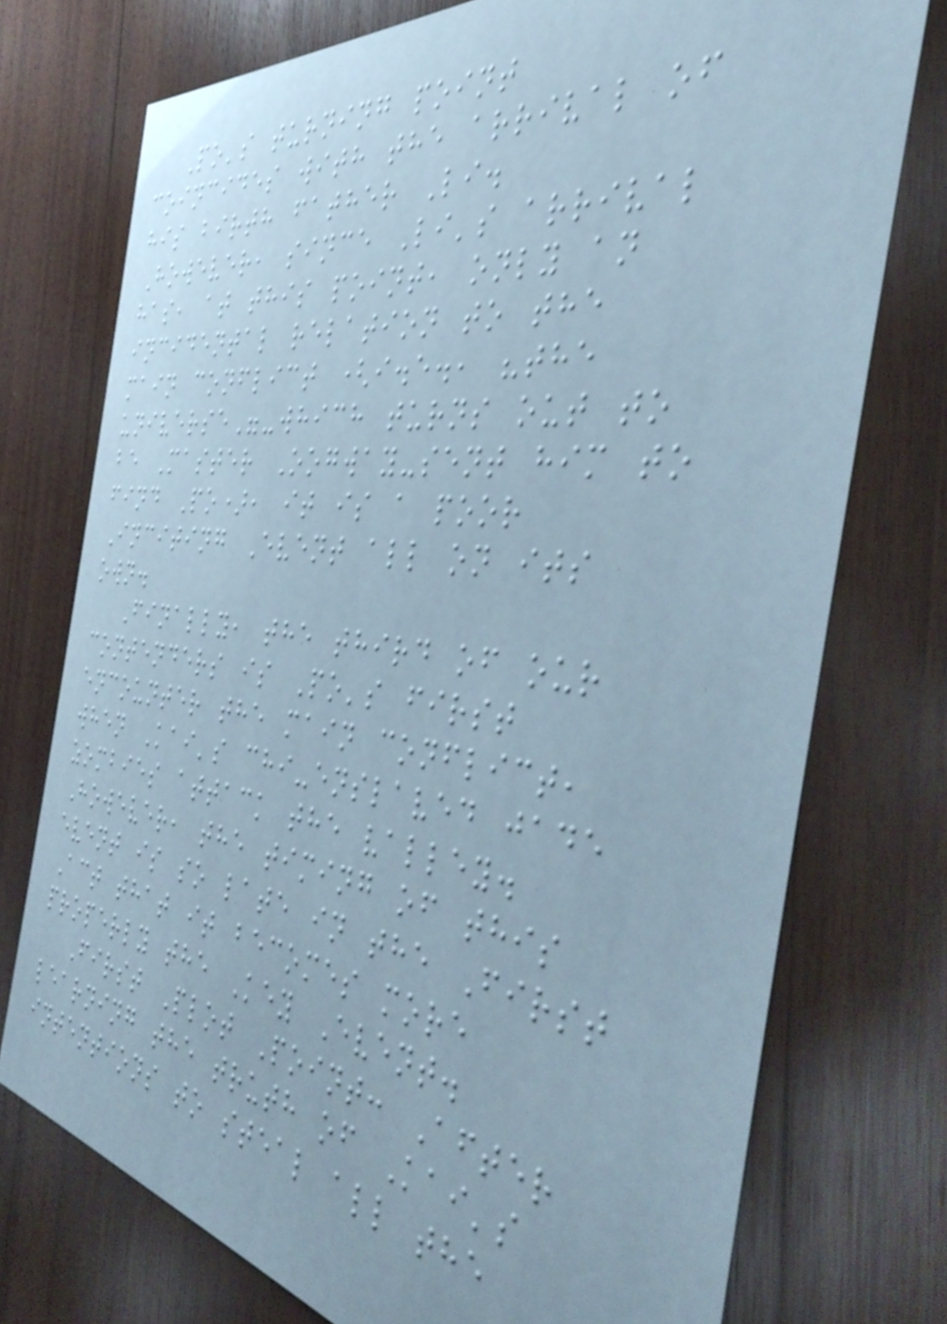Po's turning point
coincides with the arrival of
his birth father Li.
However, since Li's arrival
has, at this point, only an
incidental relation to the
main conflict (i.e., "the
universe"-which turns out to
be Master Oogway-sent him to
find Po), it is a poor
Inciting Event all on its
own.
Finally, the third of our
contenders is Po's first
encounter the main conflict,
when Kai's chi-enslaved jade
zombies attack the valley.
However, the timing of this
event is so late in the First
Act that it becomes more
properly the Key Event.
First Plot Point: After
learning the truth of Kai's
intentions to steal all the
